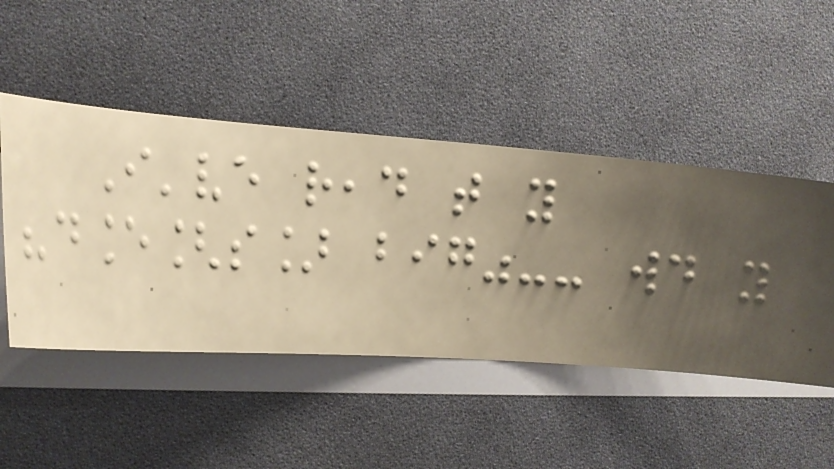I've read that you
"dance[s] big"-- would you
